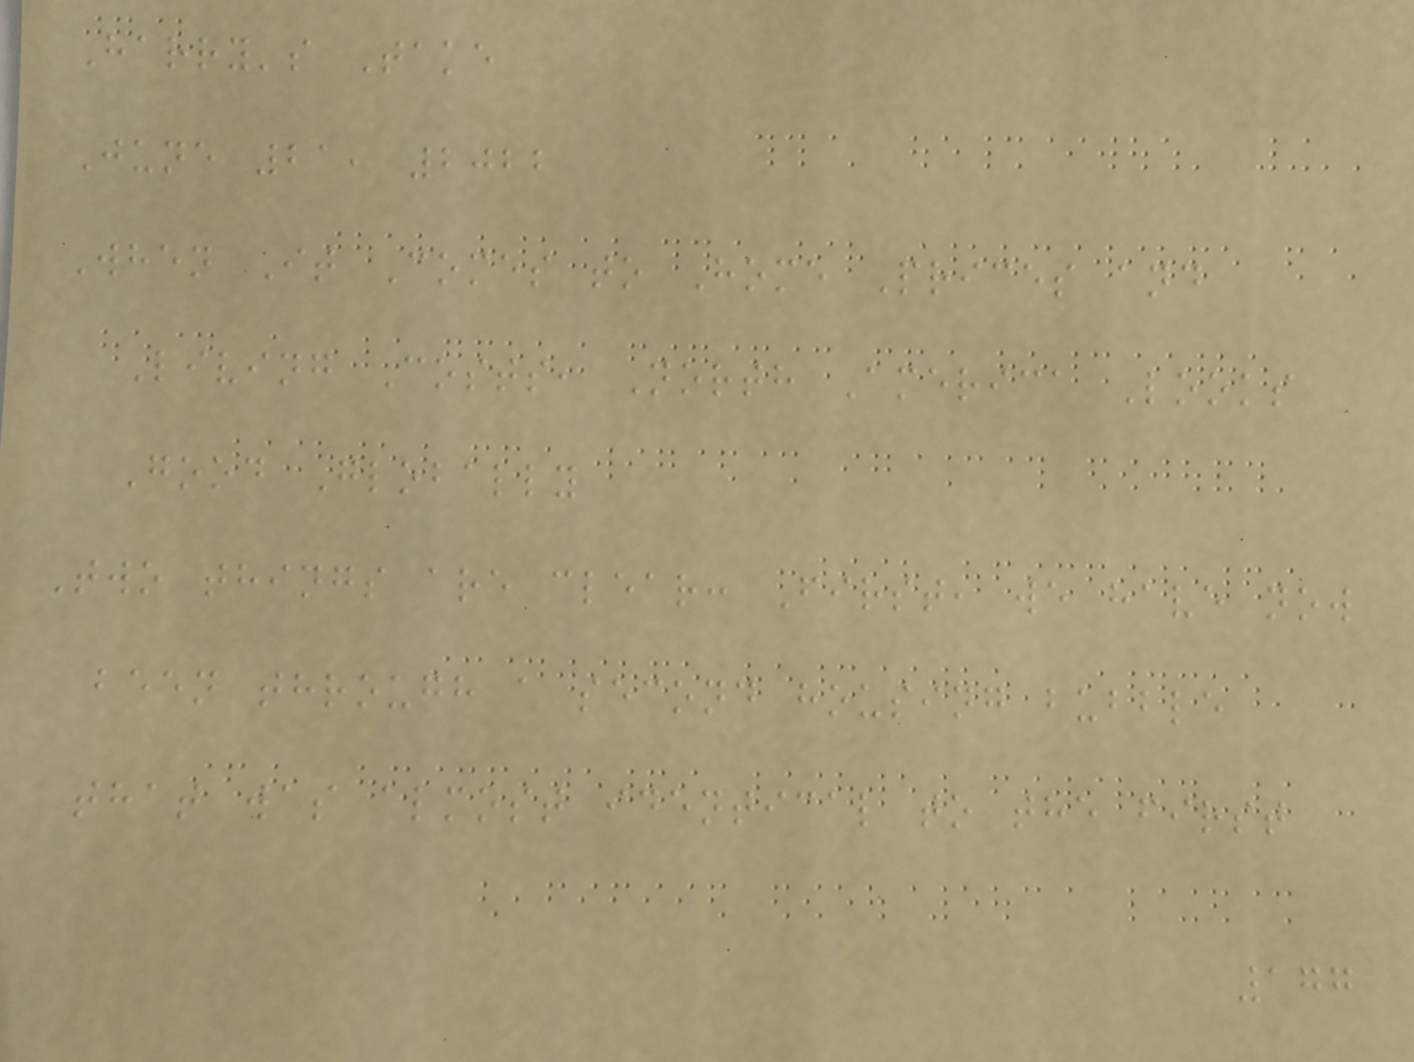Harry's Take
June 21, 2022
When It Comes to Home Prices and
Living Costs, North America Looks
Good Globally
Two things are clear: First, we have now
been through a second housing bubble
that was almost identical to the first
177
